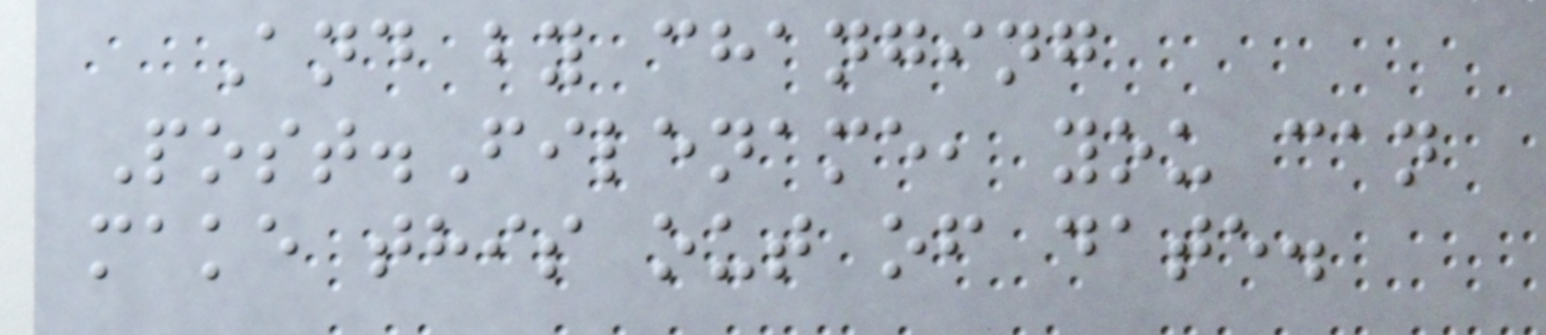And by changing
Post.Filename, you can
make this out of date.
